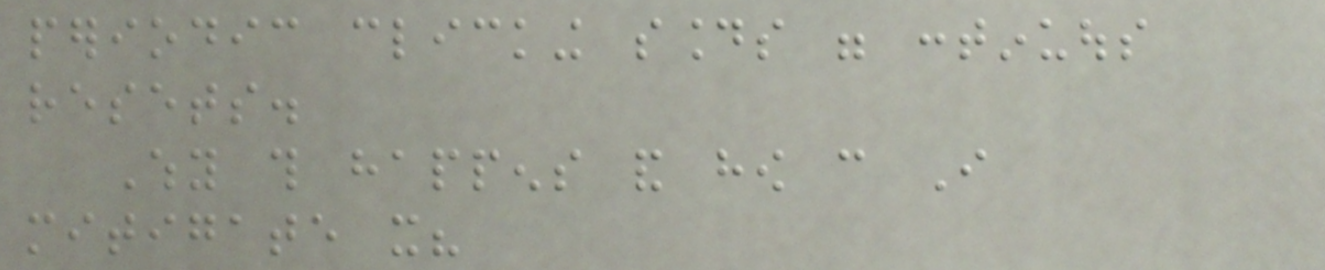periodic clicking sounds were continuous
resets.
Why this happens and how can I
mitigate it?
